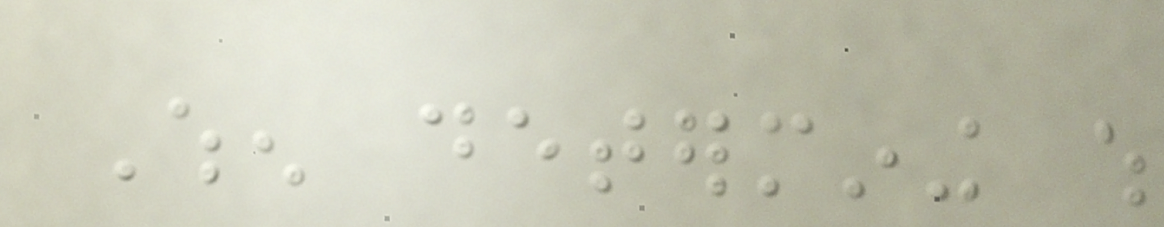When determining which
